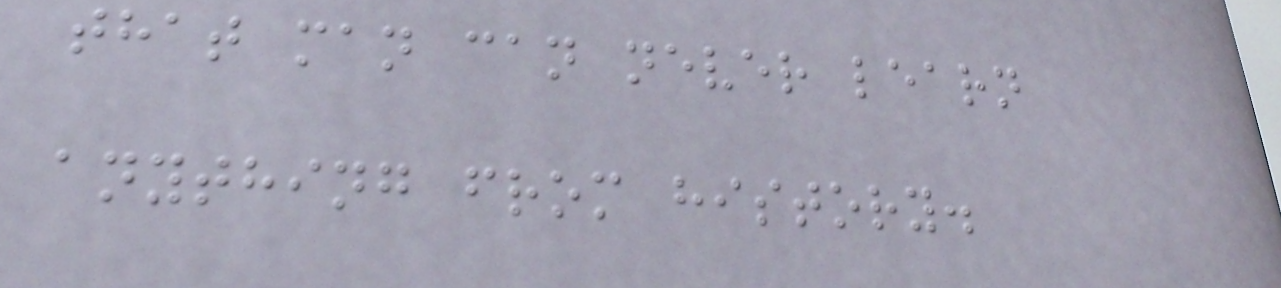that man can never learn
anything from history.
